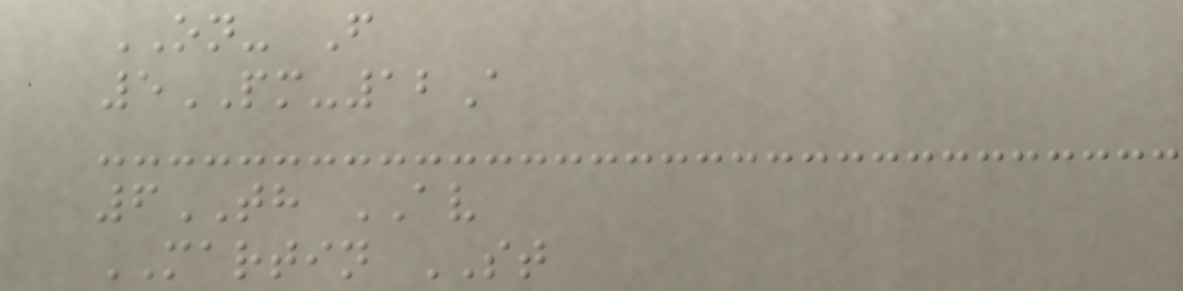ON- F
5PM-12A
6TH AV
MARTIN ST
